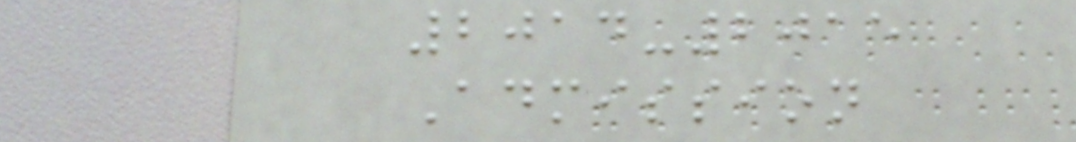2014-2015
Admission
